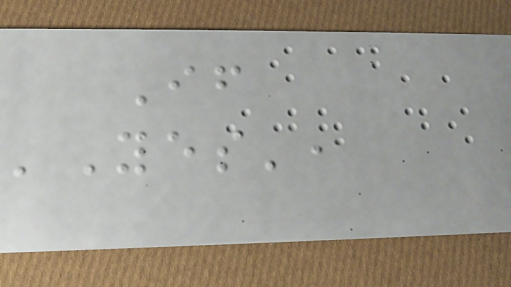If
'Yes',
